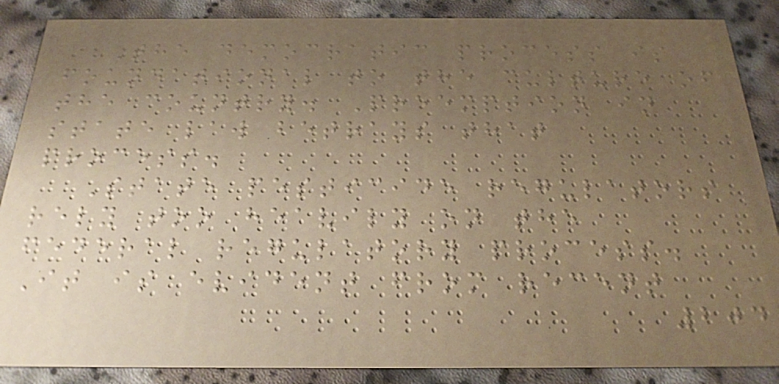The democratic process is
foundational to the culture of
the country. Preemption in
state law betrays that
process.
State pesticide regulators
rely too heavily on the
federal regulatory process.
It is evident from recent
204
